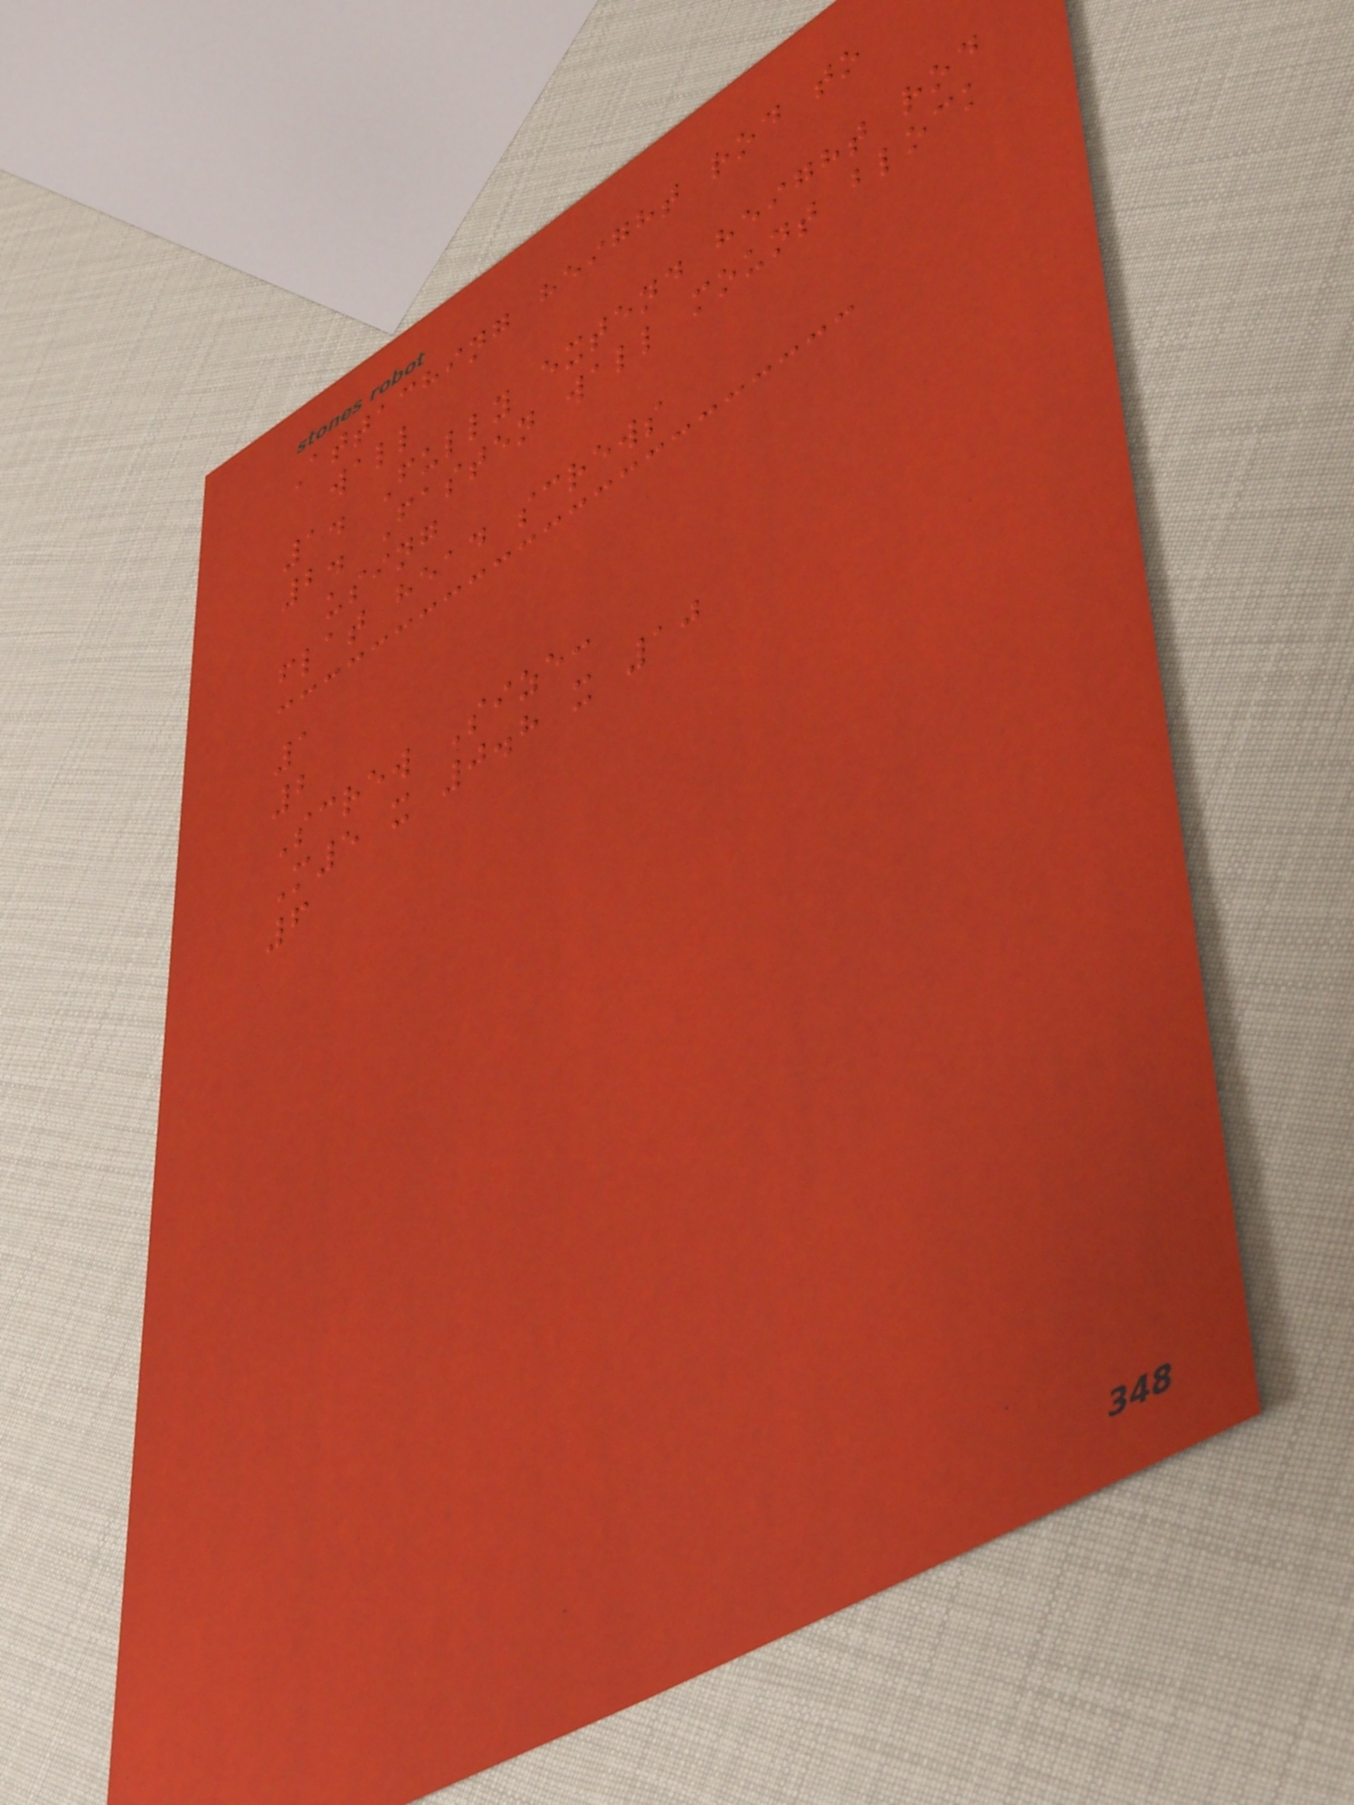Attaching height rod to
wall
1. Fully extend height rod
2. Fasten wall mount block
using
flat head screws
1
2
Screw Size:
M5 x 0.8 x 10
6
